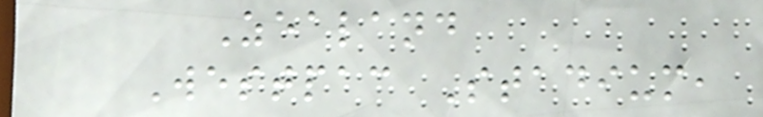Zealand
Westpac Stadium,
